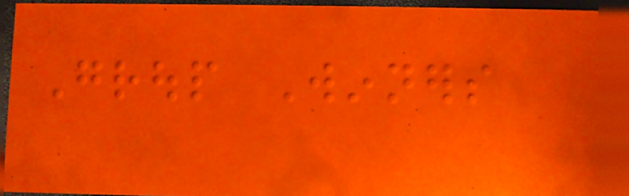Group Winners
